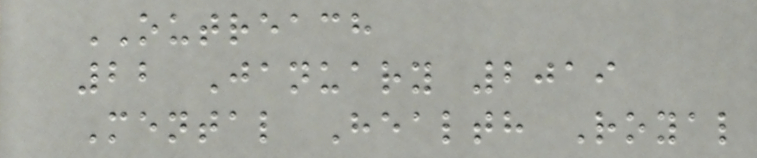OUTREACH
22 January 2019
Mental Health Royal
